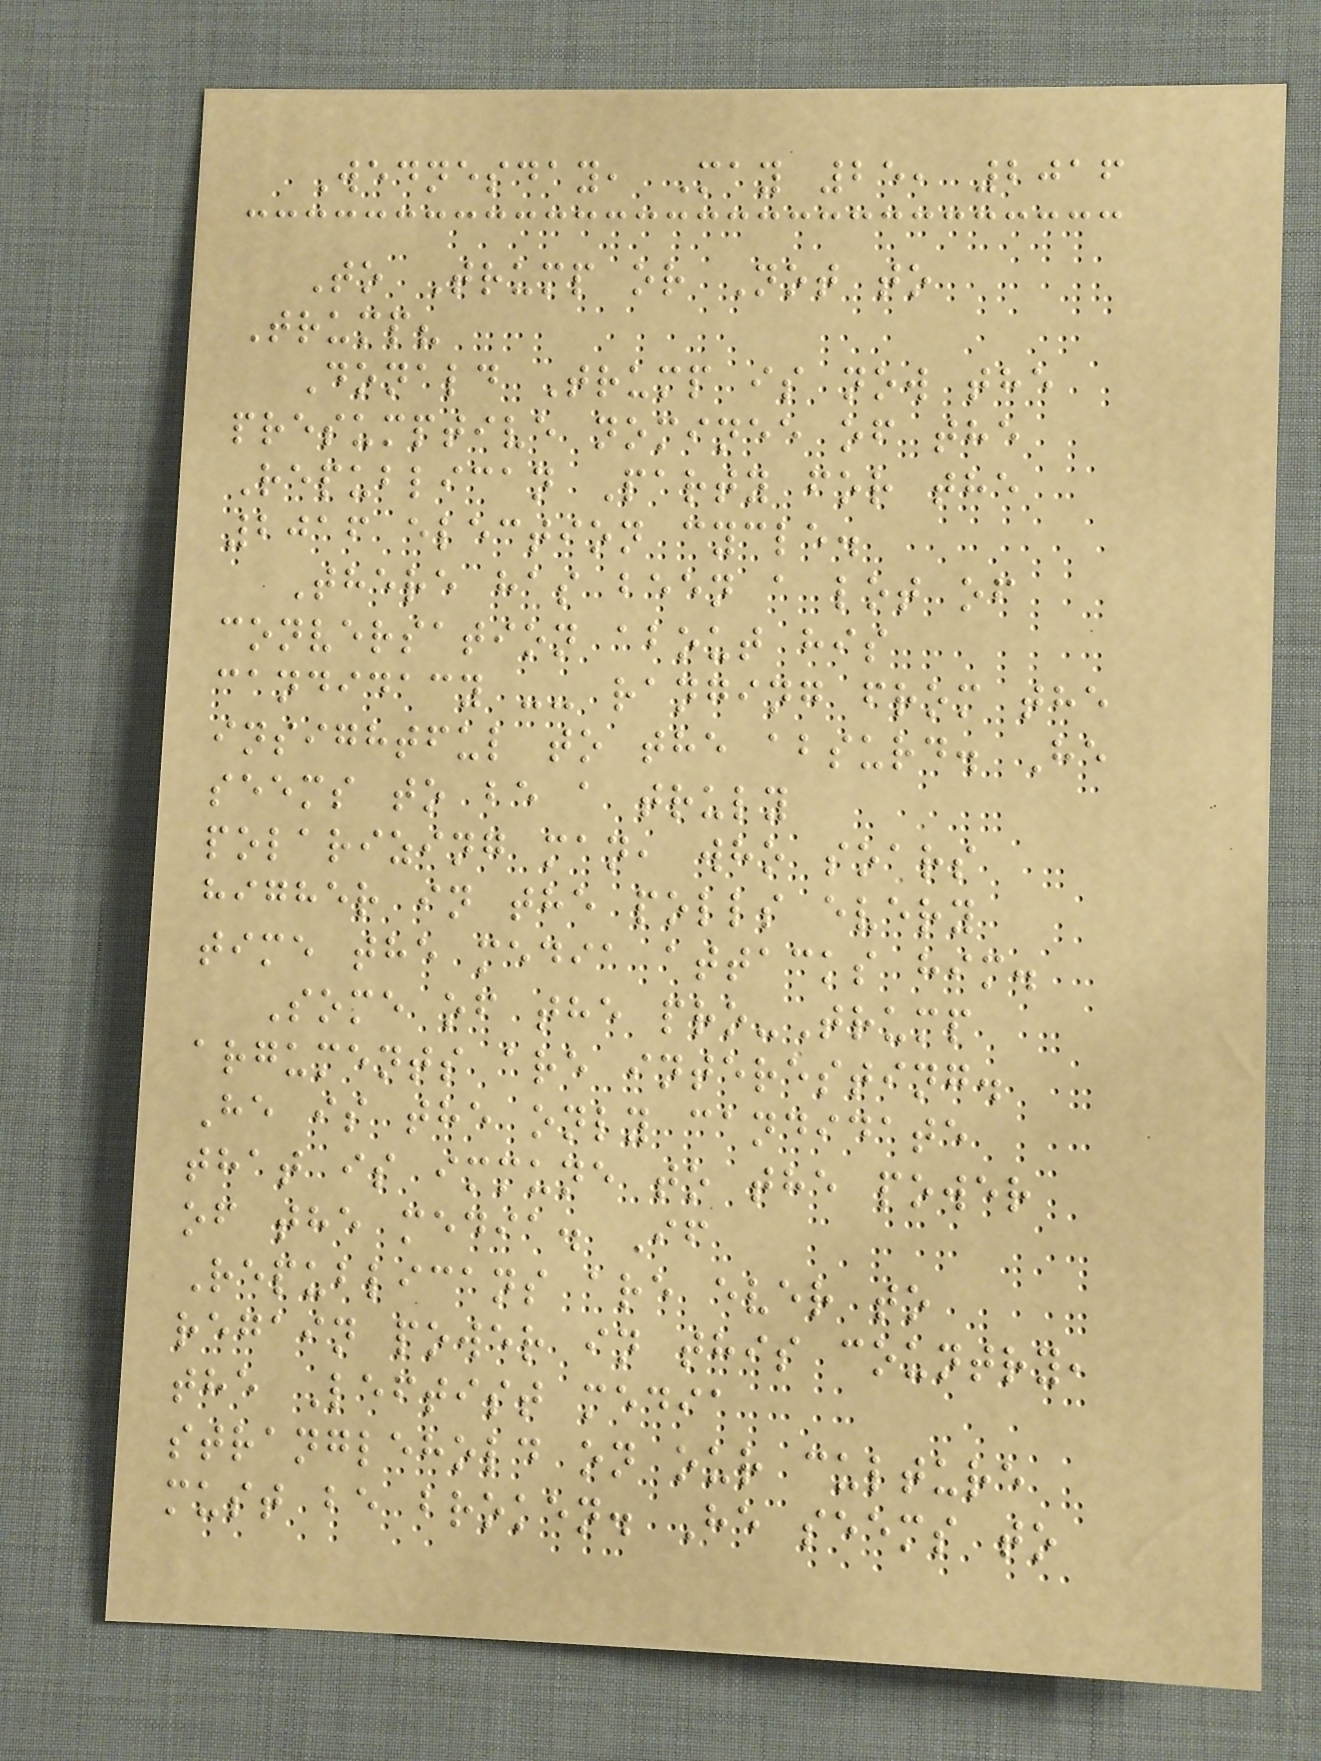Wednesday, May 25, 2016
To Trump or Not to
Trump?
Donald Trump is now the
presumptive nominee of the
Republican Party for the
2016 election cycle.
There has been a lot of
conversation about his
candidacy -- ranging from the
insightful to the absurd. He
seems to be a truly
polarizing man, who soars
higher in the polls every
time the media attacks him.
Some of the pro-Trump
arguments are interesting.
He is the only candidate
that is immune to the power
of the media. If
Republicans are ever to
regain power in this country,
the Leftist media
stranglehold on our culture
must be broken. He seems to
